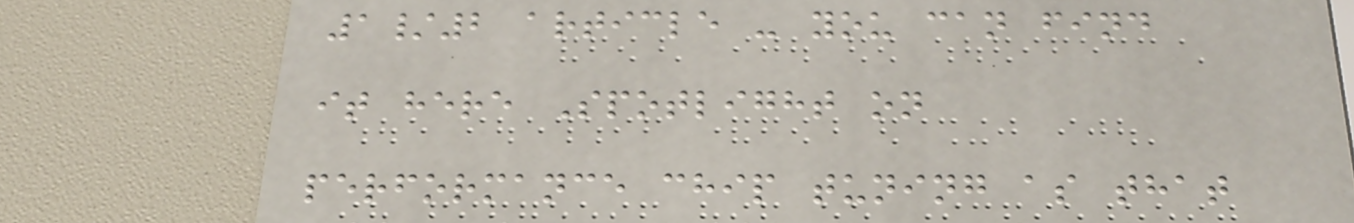1/2 article - you can find
it here Spotlight on
performance chip tuning as that
